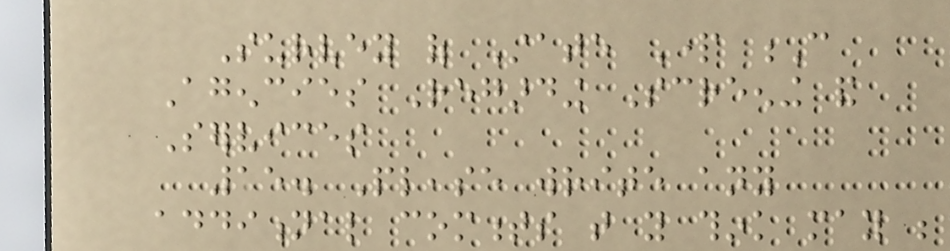Survey of State Part C
Agencies Regarding Screening and
Services
15. Please write any
additional comments that you think may be
